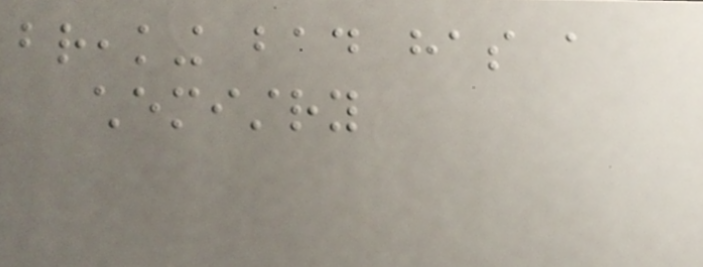breaking bad has a
chemistry
